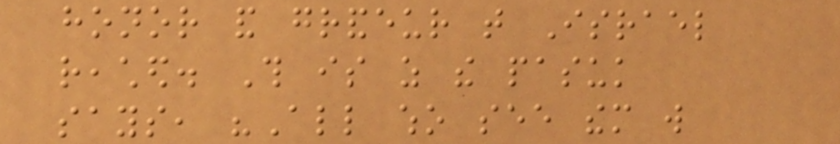honor and grandeur that Israel
reached. This is as the pasuk
says, "All who see them will
